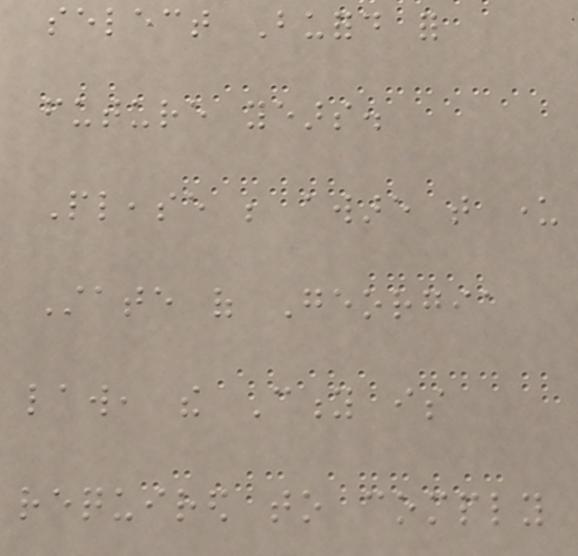select Buford for
future years.
Please be aware that under
State of Georgia
law, the City is
required to comply
